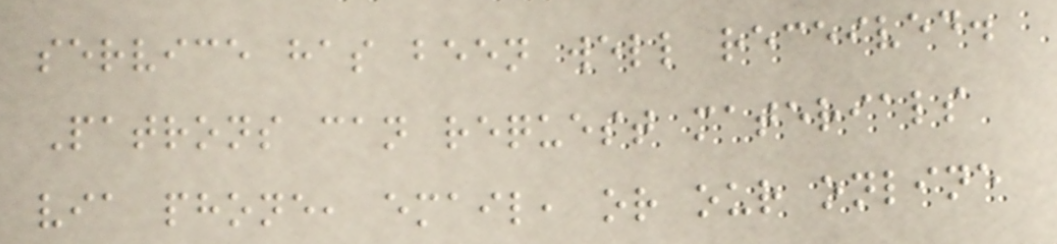service has been well received.
Patrons can request materials
via phone, email, or our online
